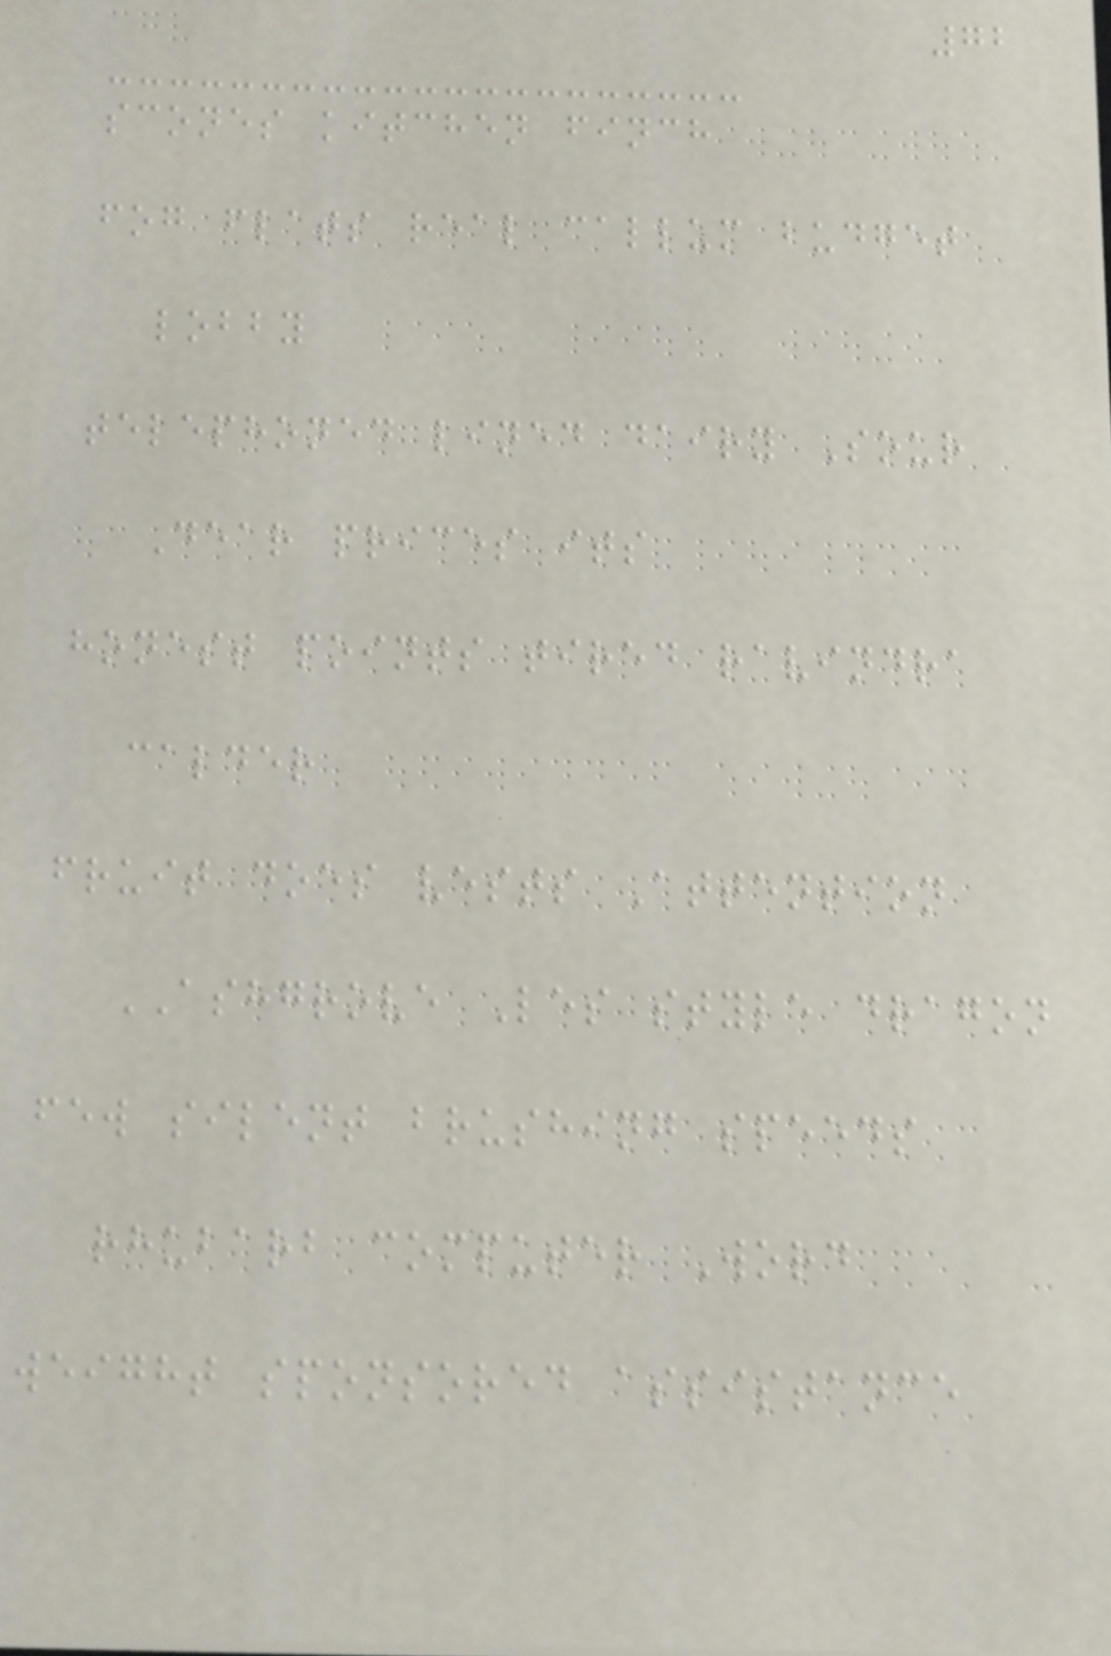72
scones kitchen finch
fog flats real callum budget
lobby
telephoned lined dairy Sour
Dear prices its
honest points tired ravindra
calder
fruit does vests Attention
ASHGROVE Les style dragon
few silent brushing speeds
rhubarb computer Word
weight sponsored assistance
